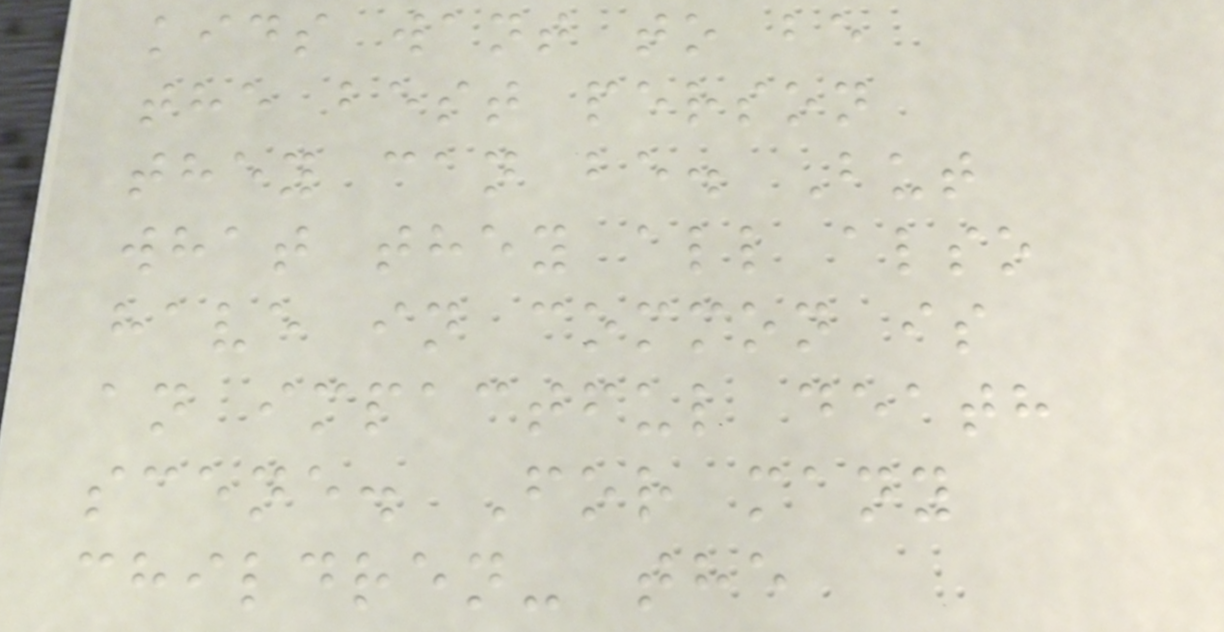kids want to be
the best person
they can be. But
what they all also
have in common is
an impactful death
scene. For many
children- the
